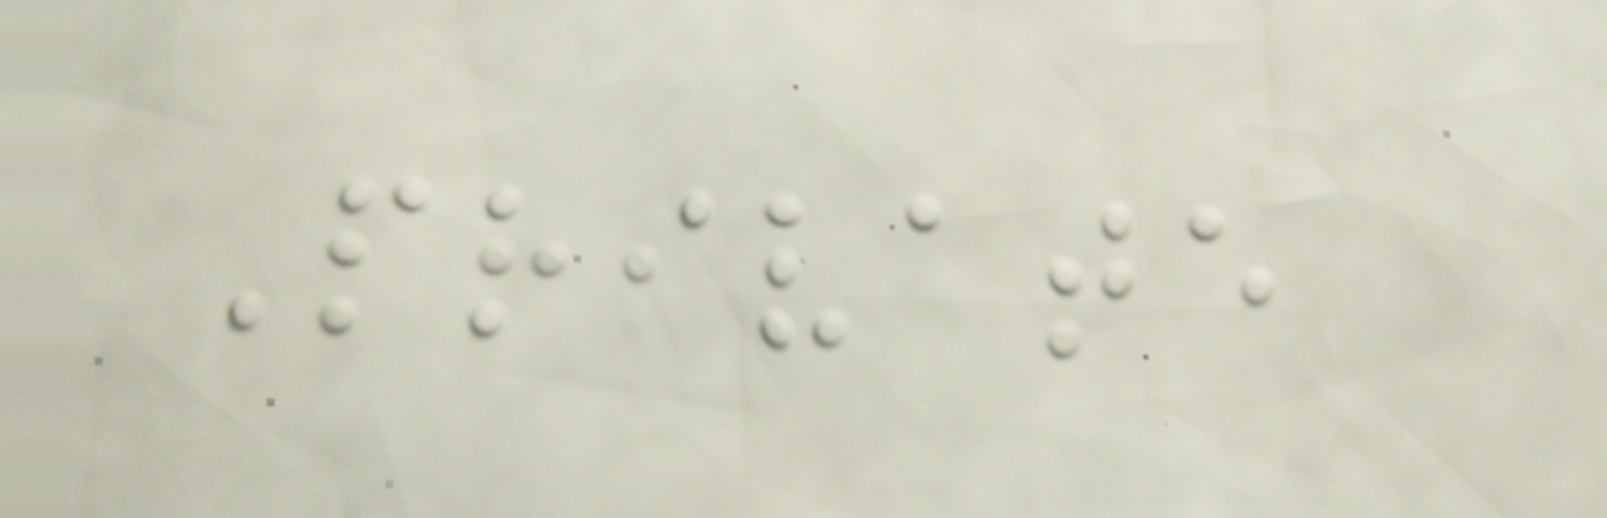Private
